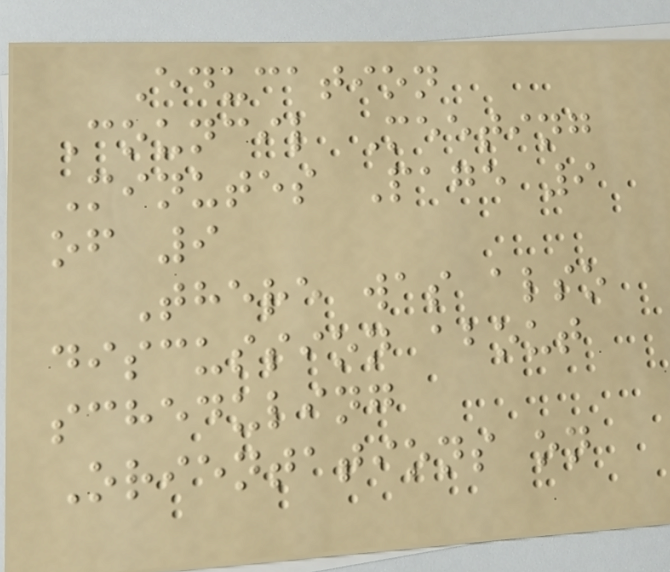Education
Council Meeting
Minutes Page 9
of 9
There was also
discussion about
scheduling
Orientations on
